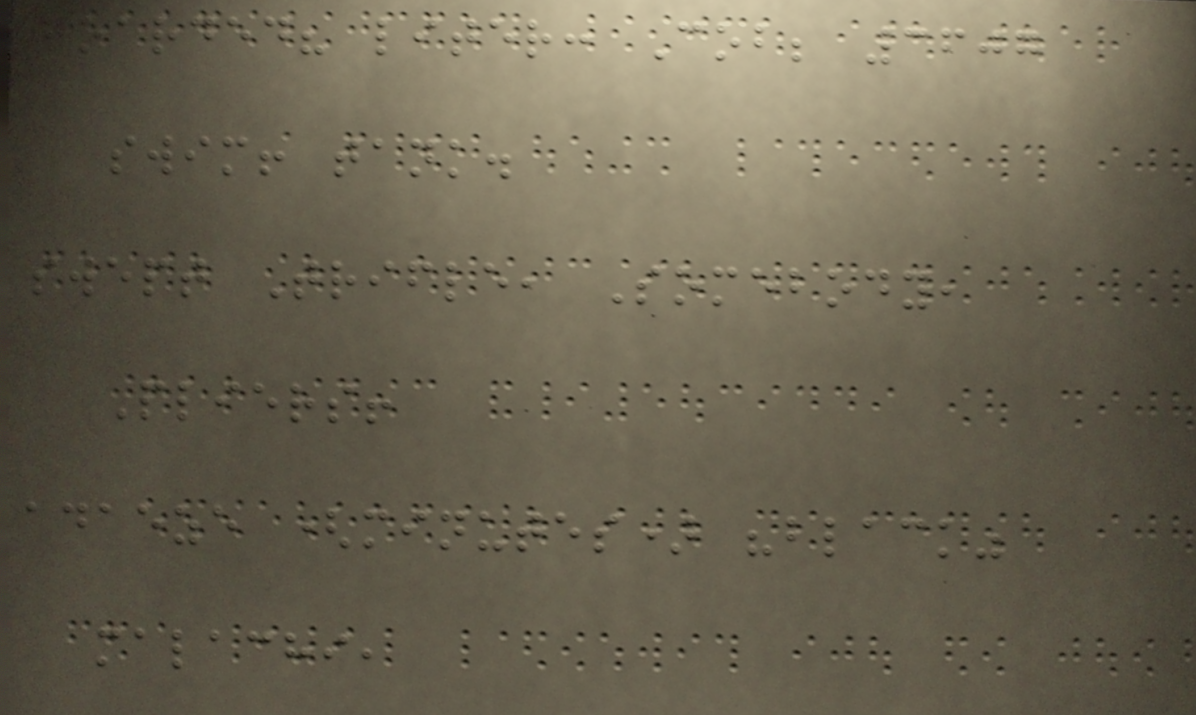boarded? liter: Cob; 3607
swim! tank.
swept Trifle, Somebody,
Pliers!
adaeze (minutes) "black"
malachi,
